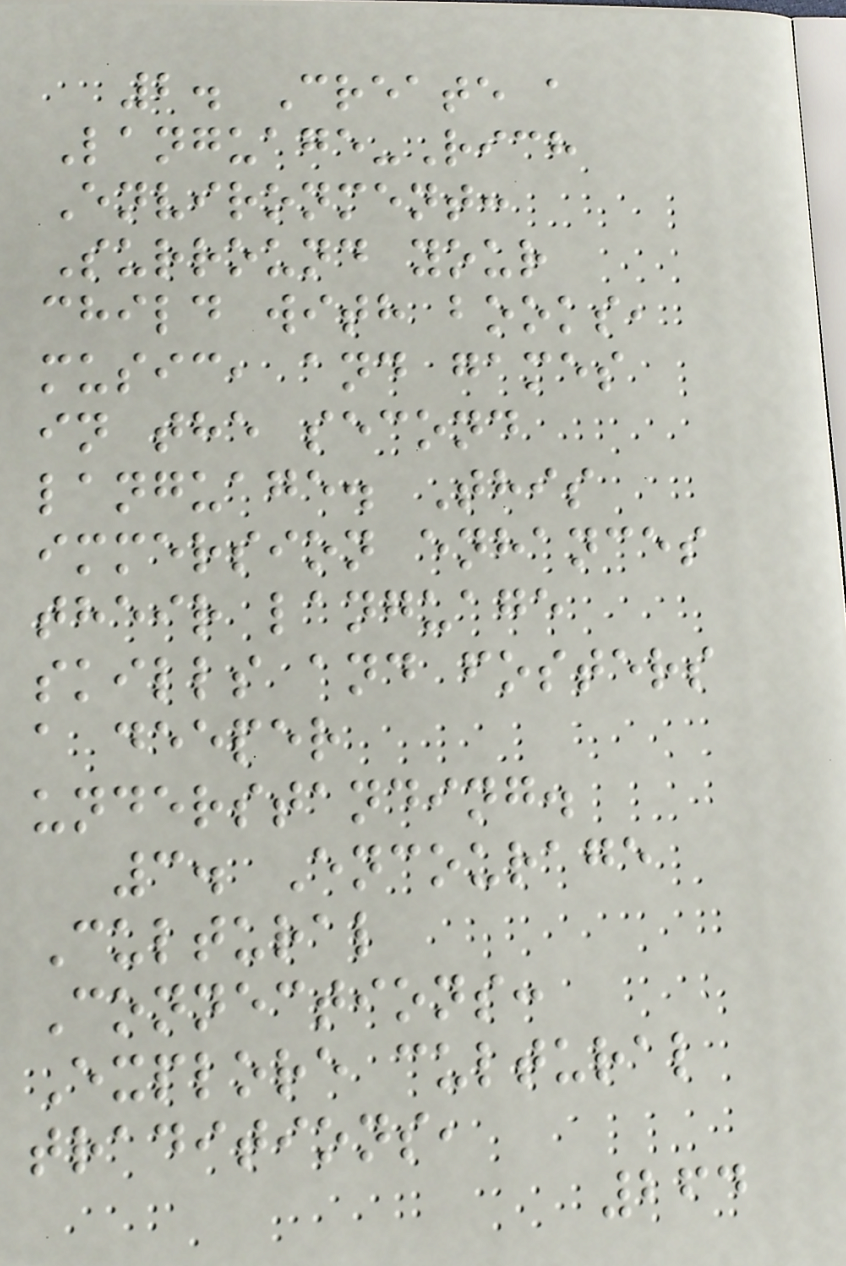2. Create a
Language-Rich
Environment:
Surround your
child with books,
music, and games
in the second
language. This
immersion enhances
their language
skills and fosters
a deeper
understanding.
3. Encourage
Cultural
Connections:
Explore cultural
traditions,
264
